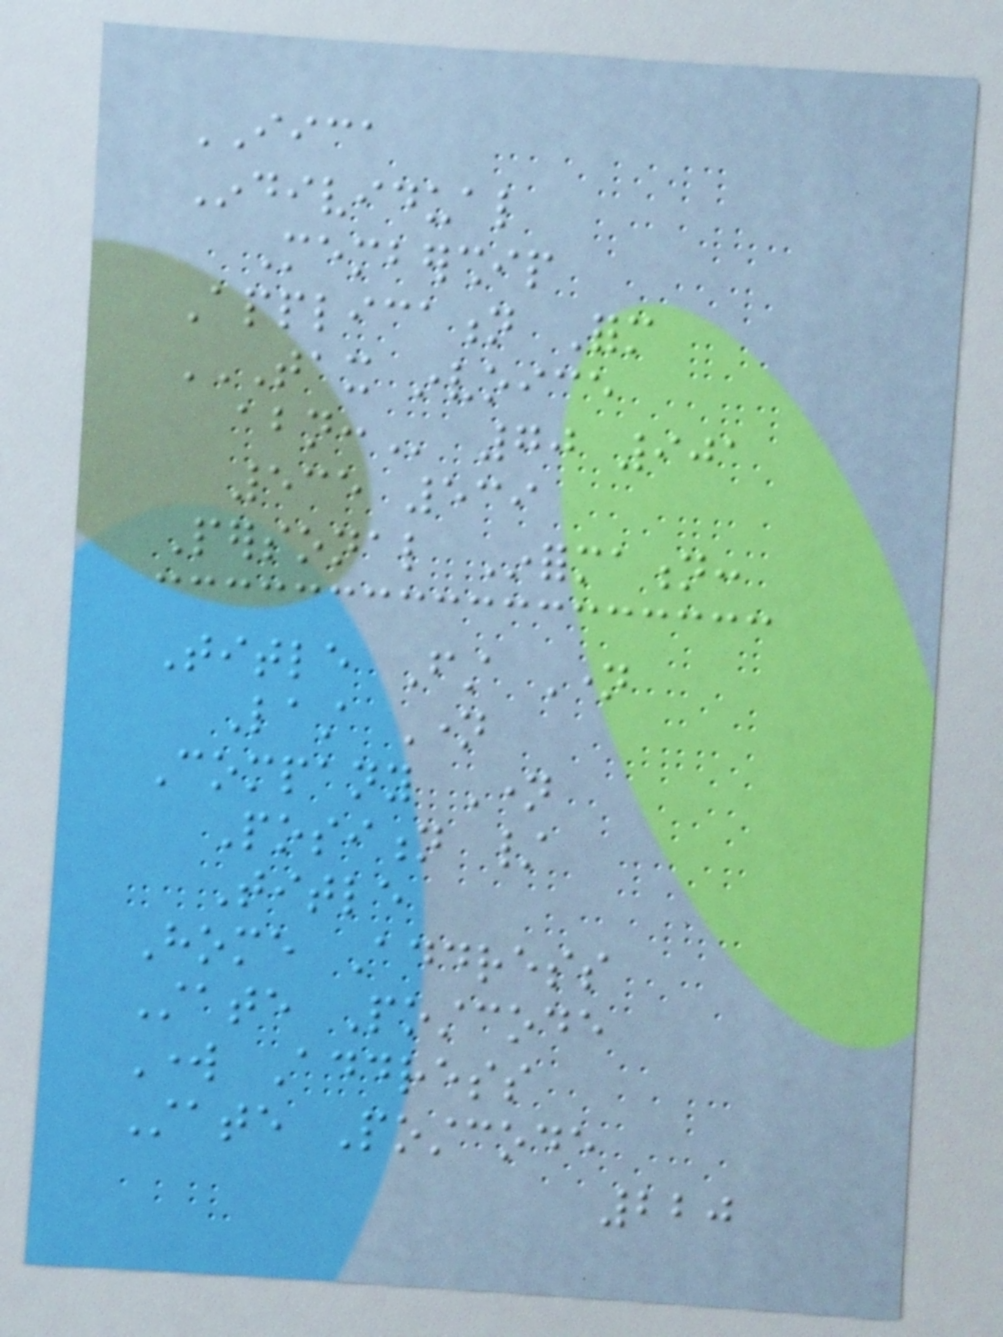IICA
Individual
Membership
Application Form
TAX INVOICE
ABN: 70 901
535 539
Personal Information:
Title First Name
Last Name
Company Name
Position /
Title
Home Address
State Postcode
Work Address
State Postcode
220
